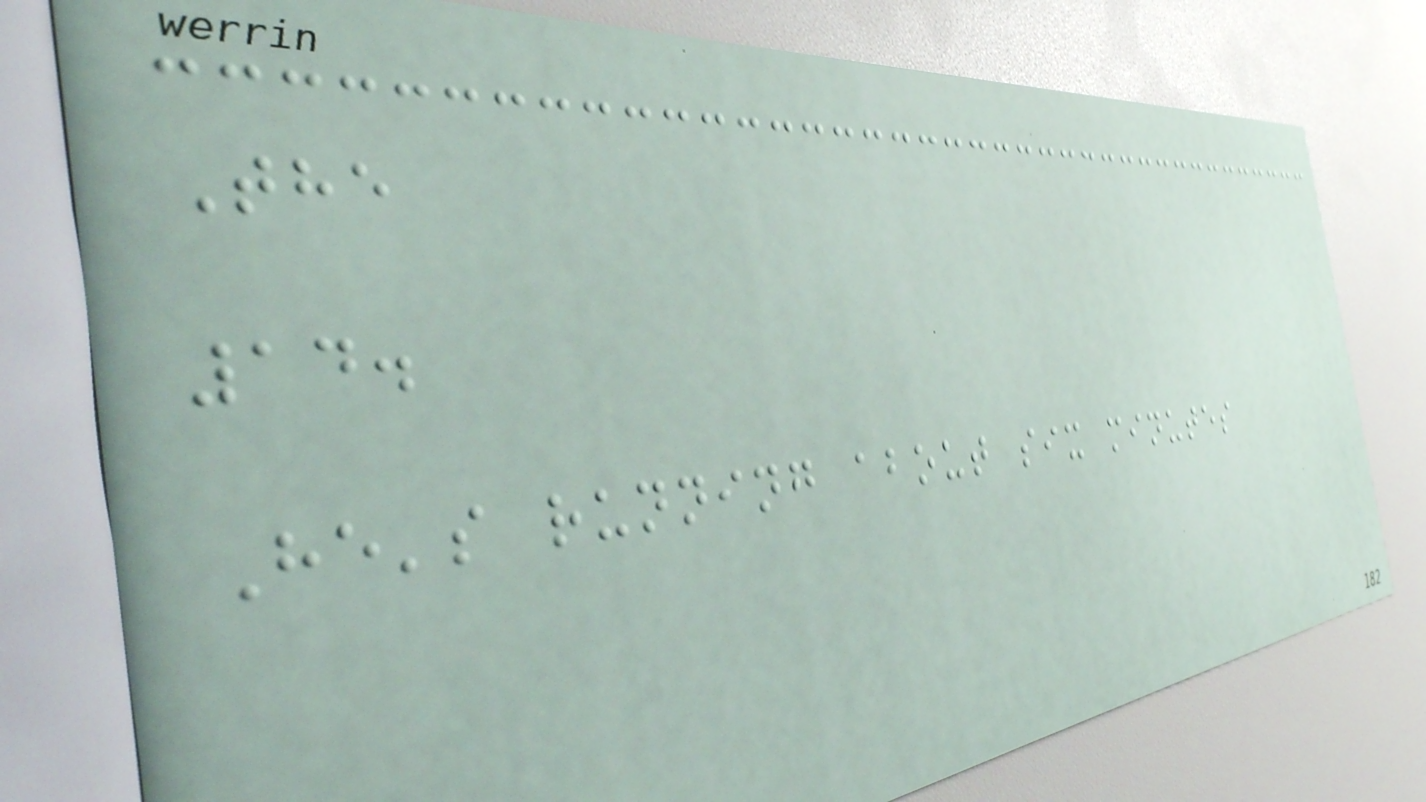The
14.
He's running about six minutes
